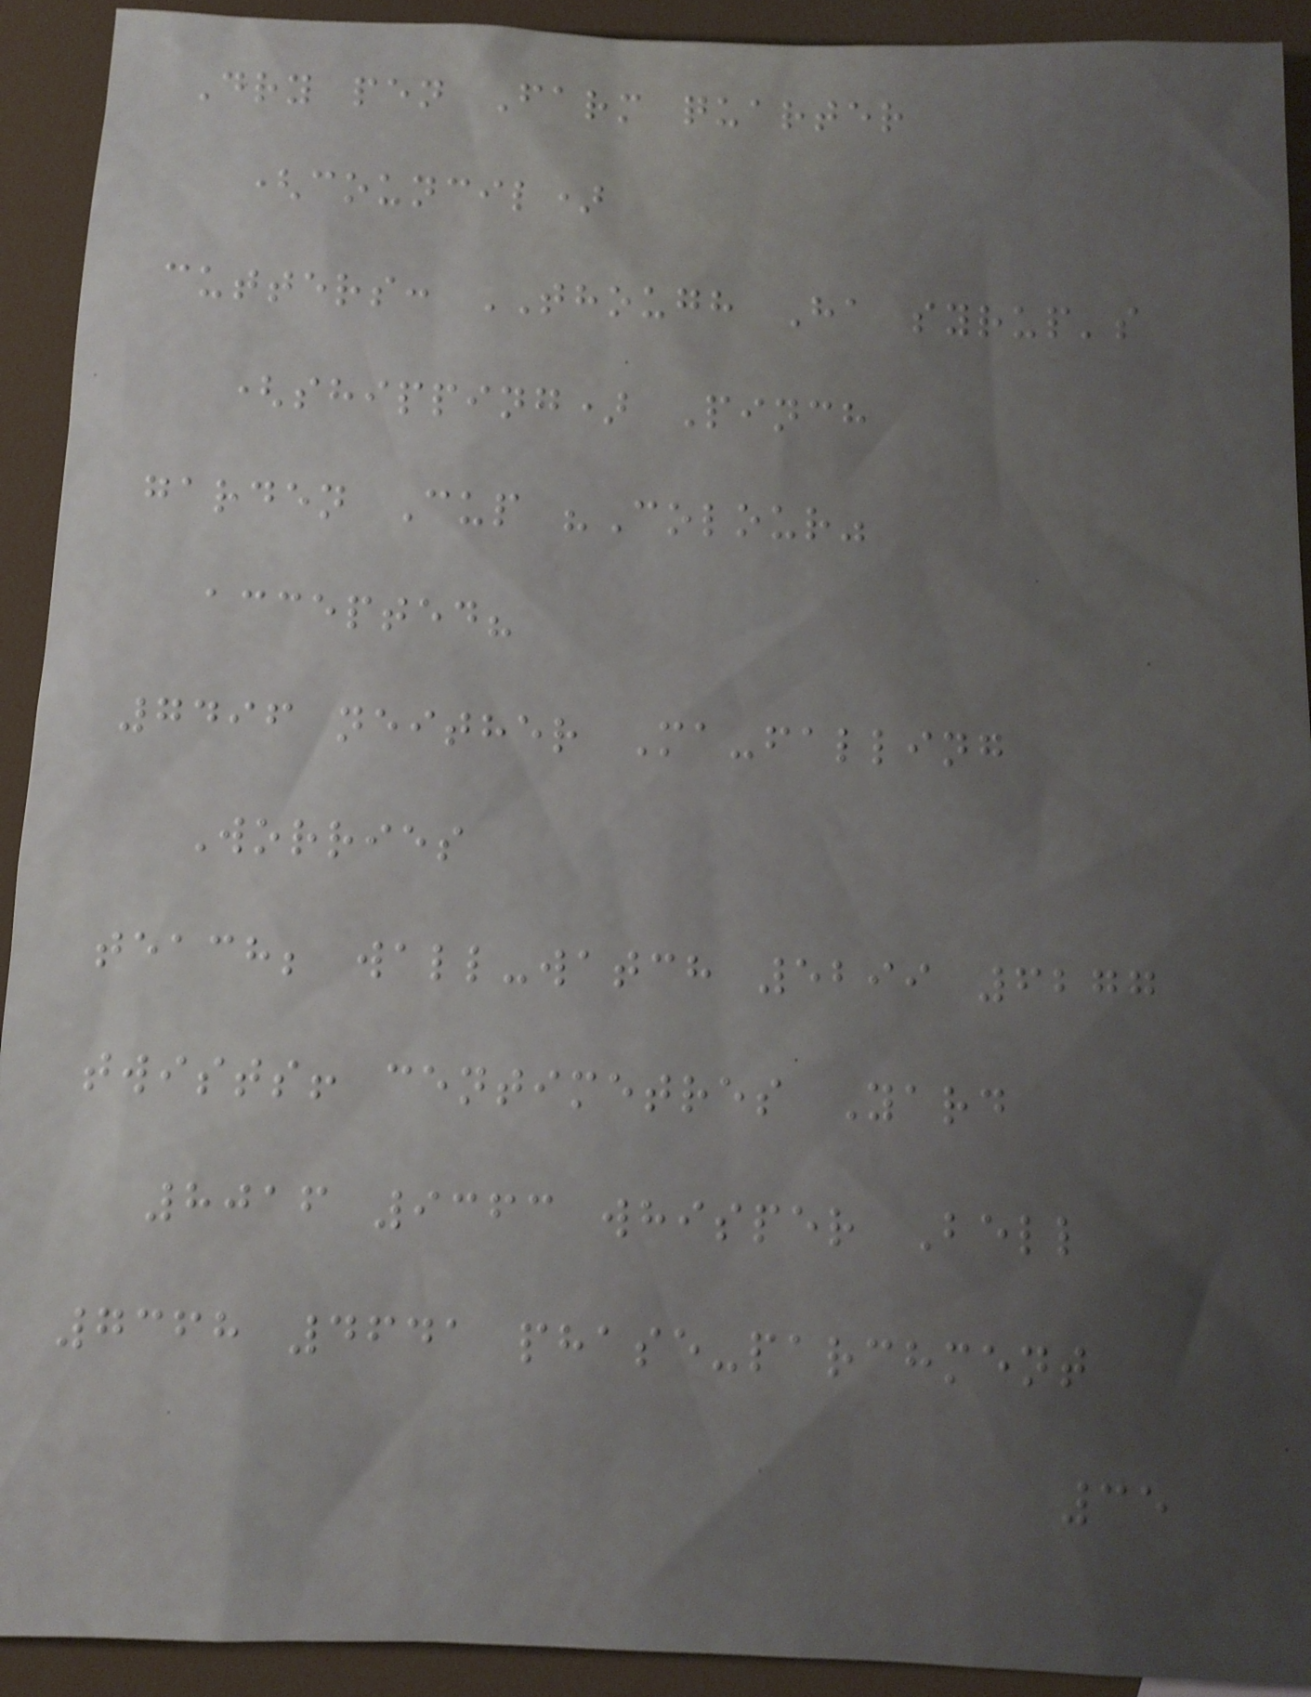Dry pen Farm quarter
(council)
cutters: THOUGH Ha syrup's
(shipping) Pinch
garden Cup "Colour"
accepted?
7496 neither Ma-falling
Worries
teach; wall-watch 5299 6277
twists! centimetres Yard
8016 9363 whisper Bell
7368 4641 phase-parchment
35
